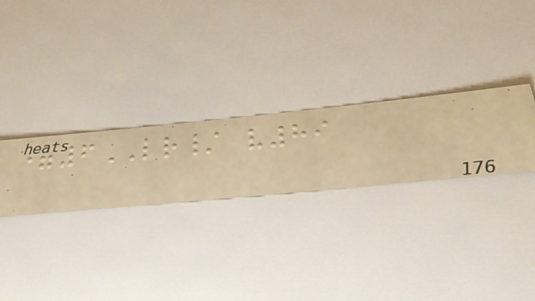=6LR/ v89
